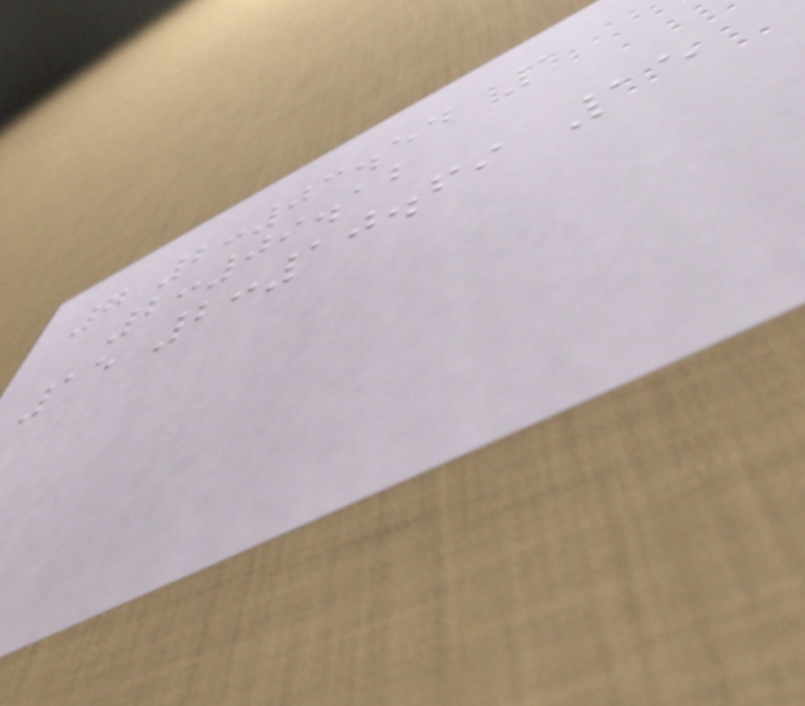7 2:03.54 1
2:09.12
15 2:10.69 15
